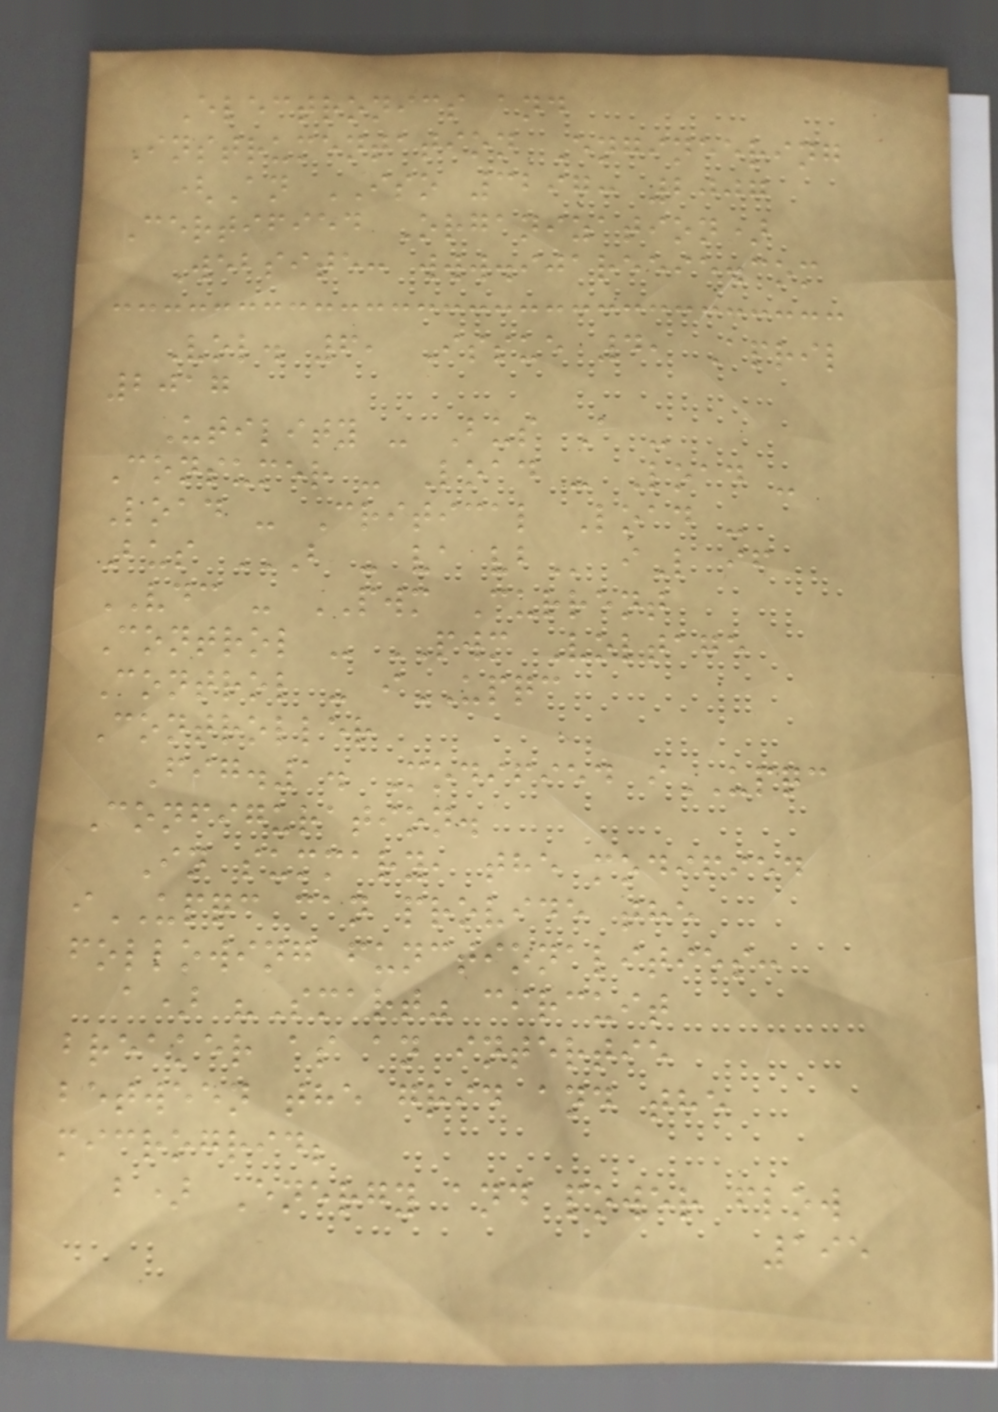Electronics and
Instrumentation Engineering
(An ISO 3297: 2007
Certified Organization)
Website: www.ijareeie.com
Vol. 6, Issue 4, April
2017
Utility - Bus A -
Consumer - Load - Load -
Load - Critical Load -
Bus B - VA VB iL if
VDC - PWM Current
Control - PWM Voltage
Control - iUPQC
Controller
Fig.1. Modified iUPQC
Configuration.
In summary, the modified
iUPQC can provide the
following functionalities:
a) "Smart" circuit
breaker as an intertie
between the grid and the
microgrid;
b) Energy and power flow
195
